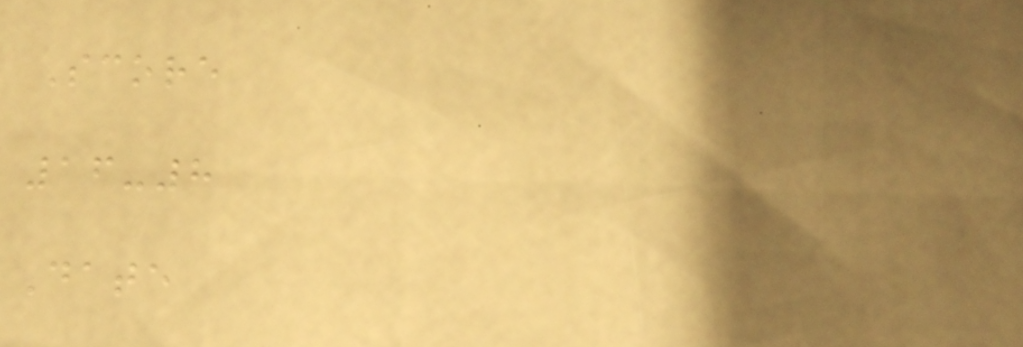Score
16-8
Date
